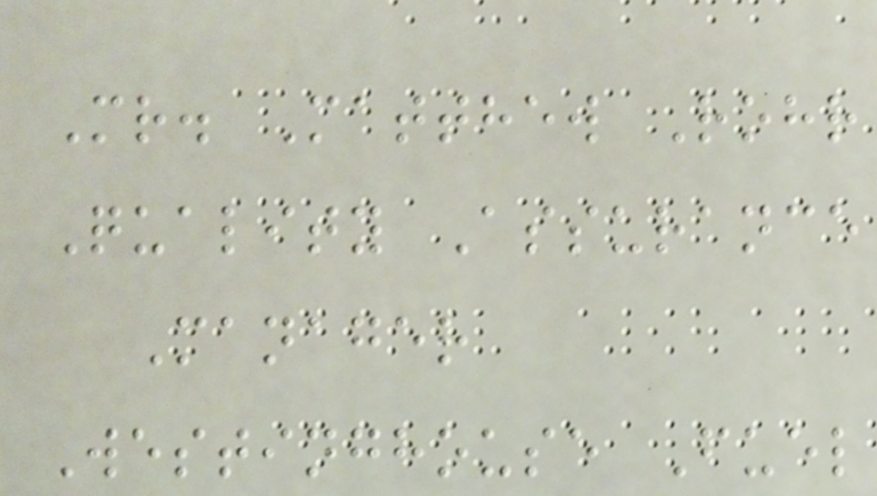Mr. Matthew Rohr
Quality Assurance
Manager
Westinghouse Fuel
